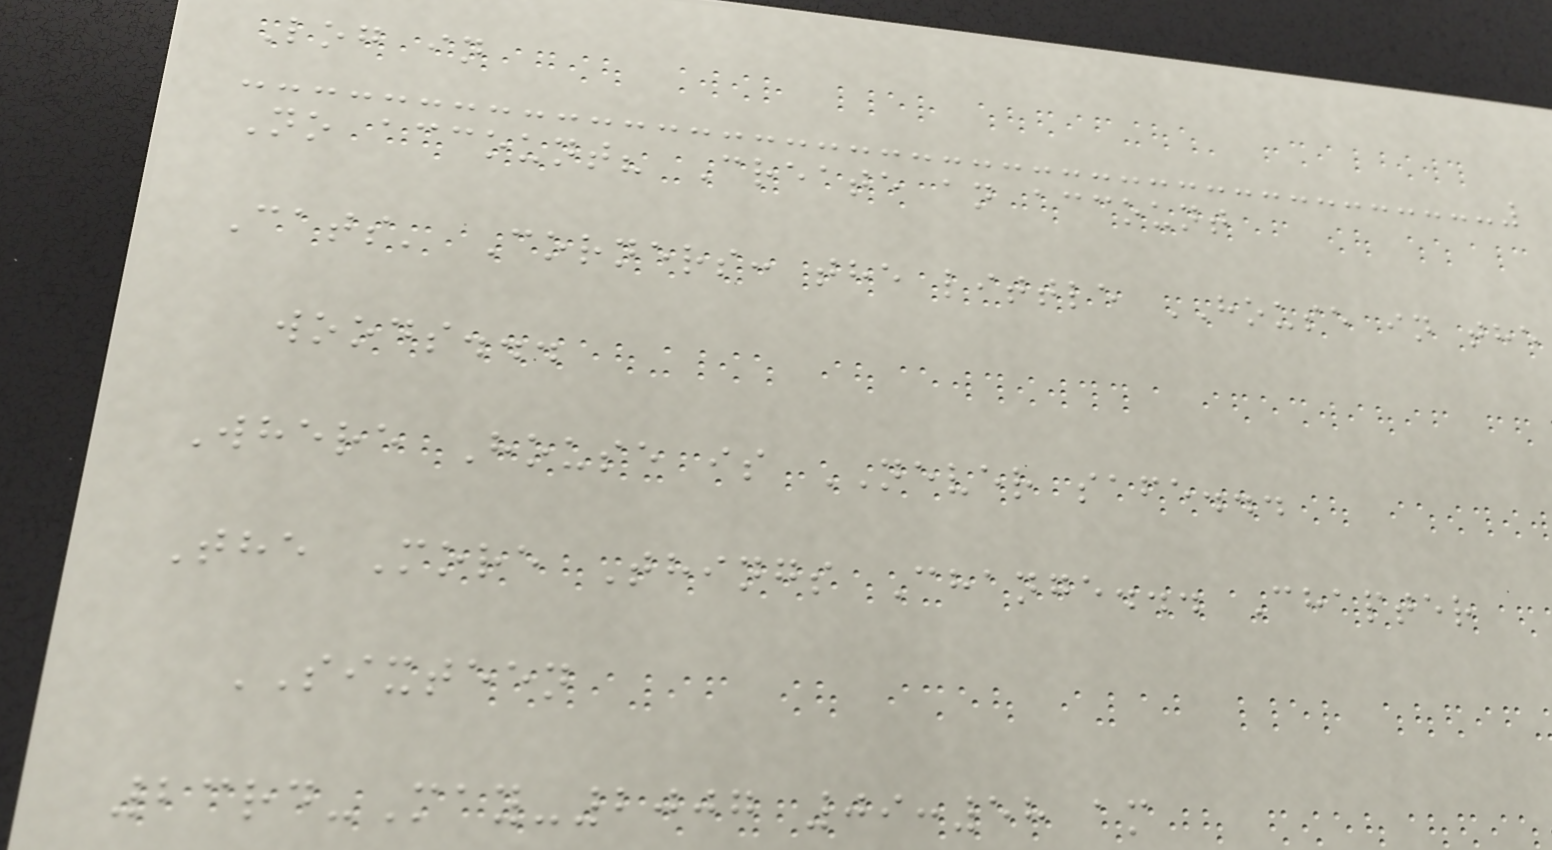Log in
No account? Create an account
Cats' Corners: the little HOUSE in the
woods...
Where House is NEVER safe...
The More Things Change... Chapter
SIXTEEN
23rd-May-2007 09:58 am
